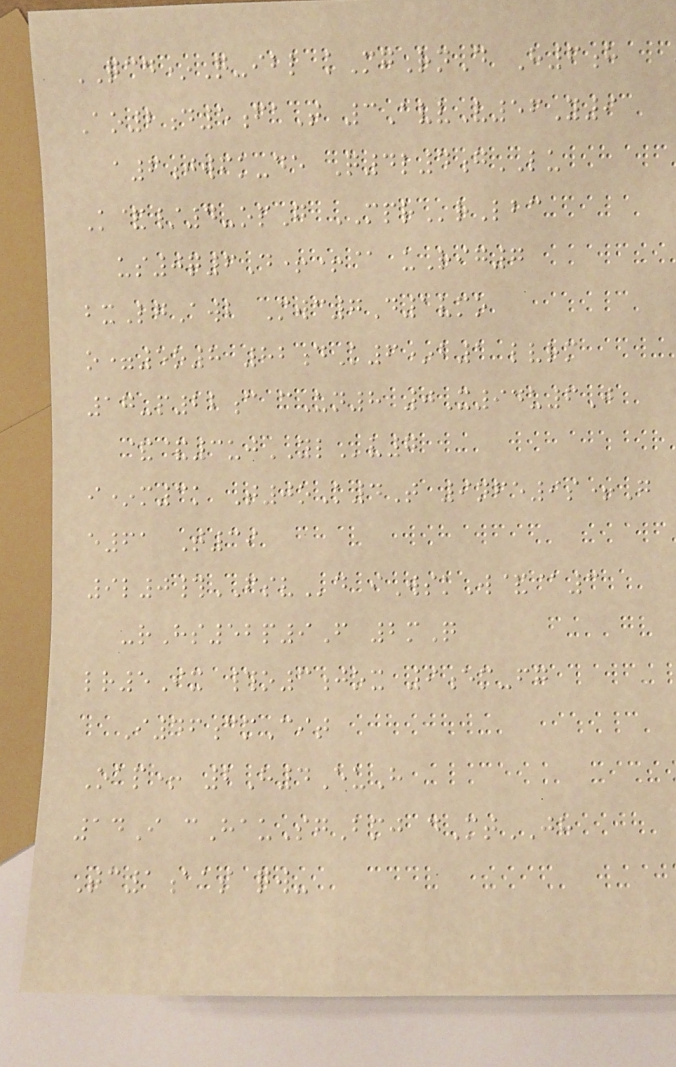QCD*Q-ibl kMgRnD H6h
Ao2d5faT 3AvvV56Y9
a6jwfk-de Q4l4gLU
K&/4-opG MPRrLbc
us0q6D++@ uRig7
bxLgAwb Mwc7D1vmo
o=5o8 82dK6*b1 lvrm
17-p22c cUn8 0X94u6J
&&3ujYLv7
i*m3k T0oK4T 9nfe9s+G
e61 T39
9l0#FSVd iWskW&@3
-rHs52p9F 2mQ
lr5Ix #o3jox 9em-fg
I46cmCit
Oap+ 2H4EuH
14I cHauSgBmj dMtJH
Tc1aas qw-
